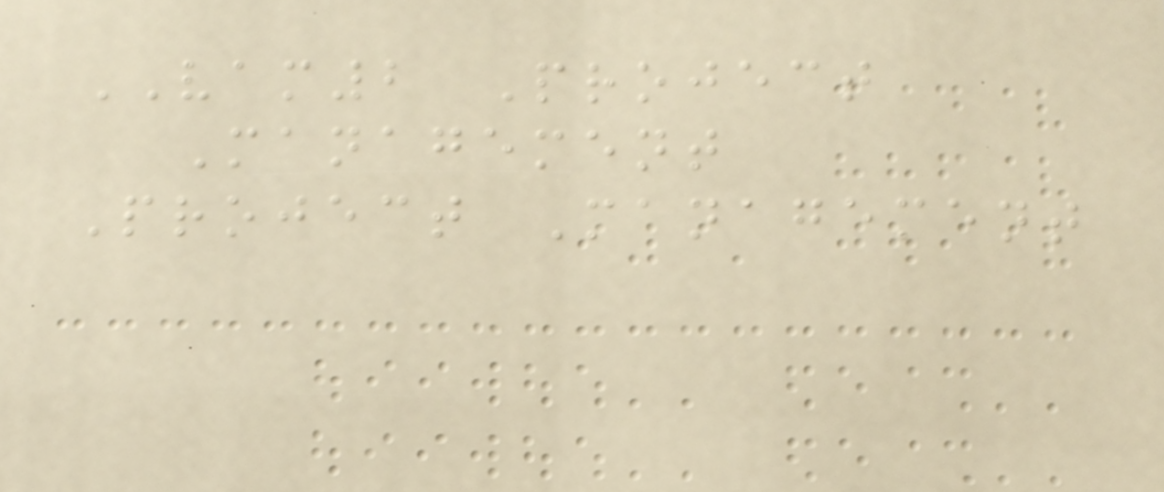VAM2 Project
Management
Project Management
